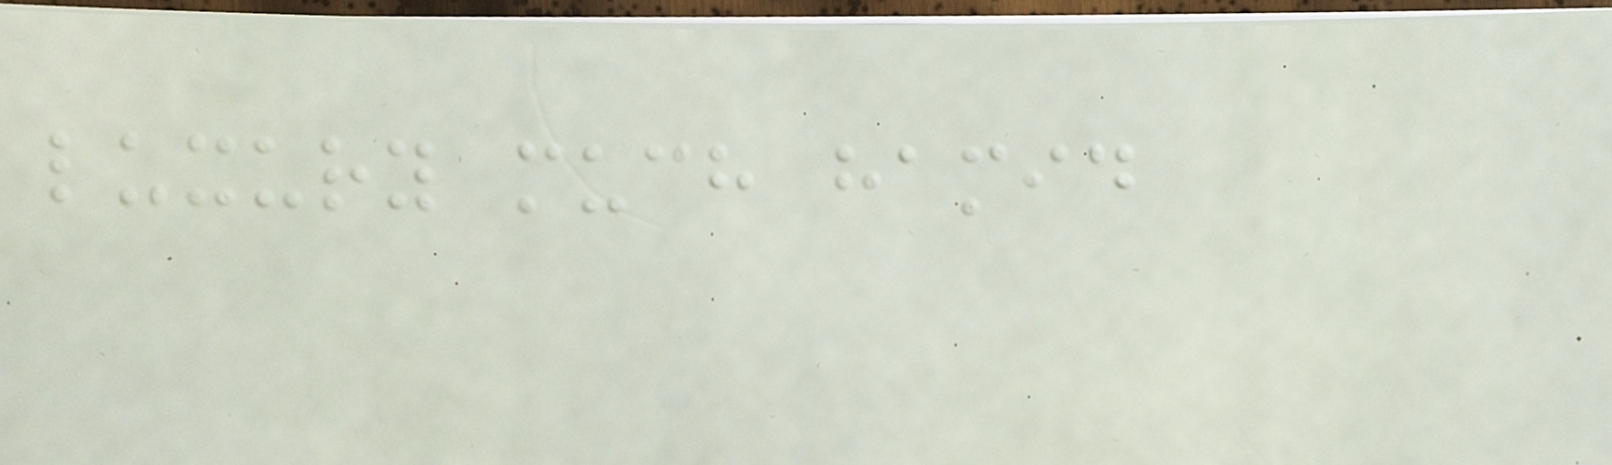luxury much hamid
